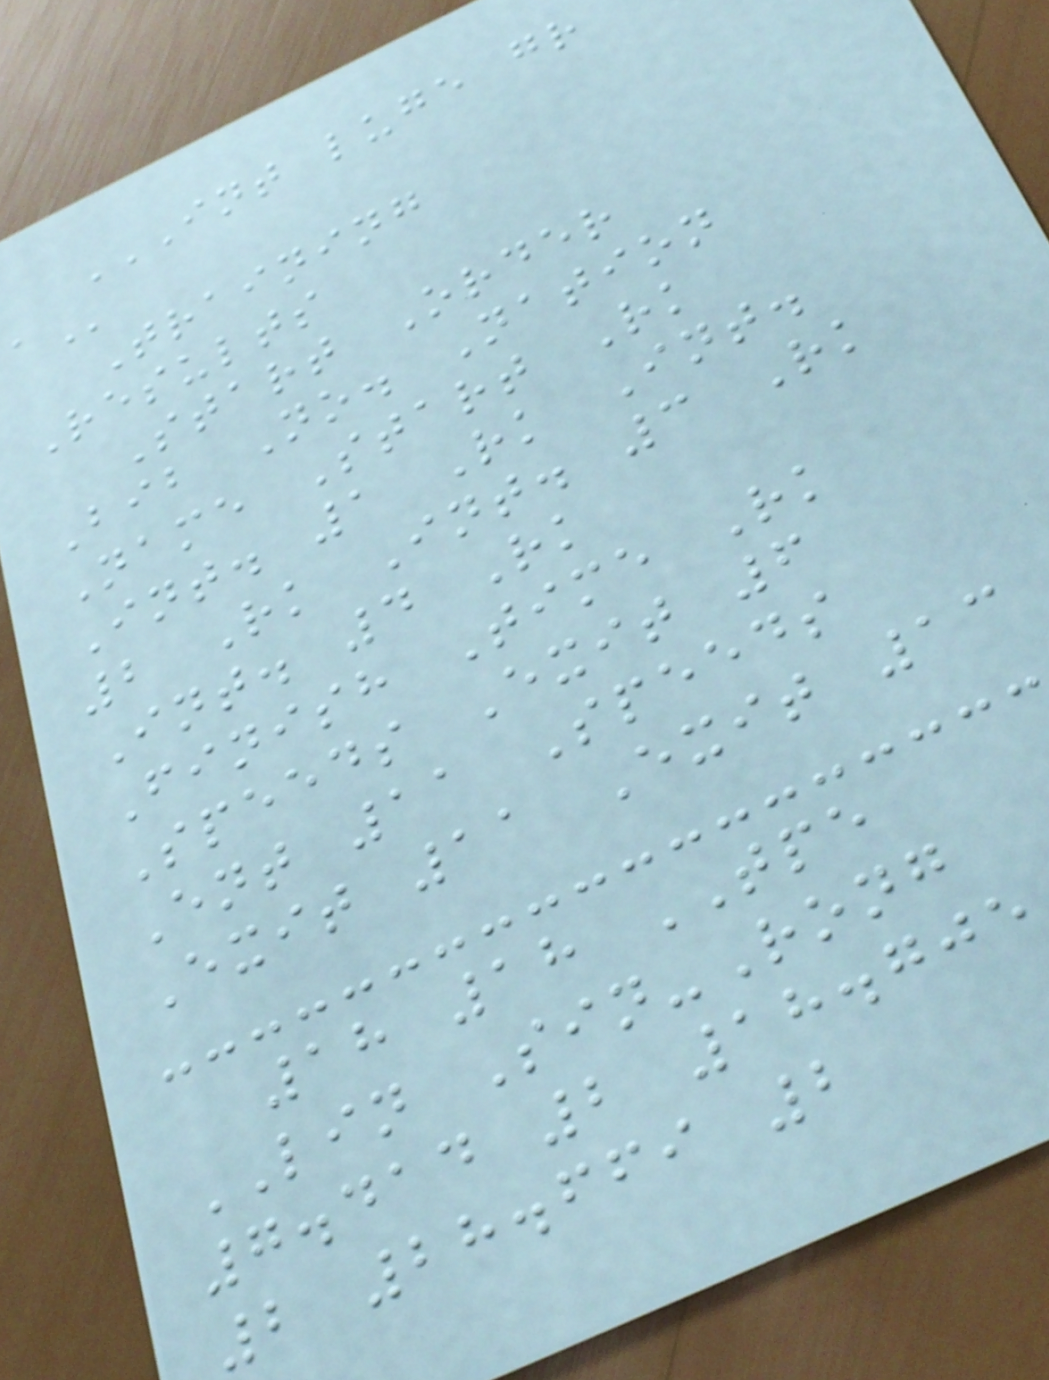INT LUGE GR
A
Training
Results
Start Order
Bib No. Nation
Name Start Rk
Int. 1 Rk Int.
2 Rk Int. 3 Rk
Int. 4 Rk
Finish Time Rk
Speeds Exit 6
Ent 11 Speeds
Exit 11 Exit 13
18 18 TPE
LIN Sin-Rong
7.414 2 18.705
2 28.669 2
